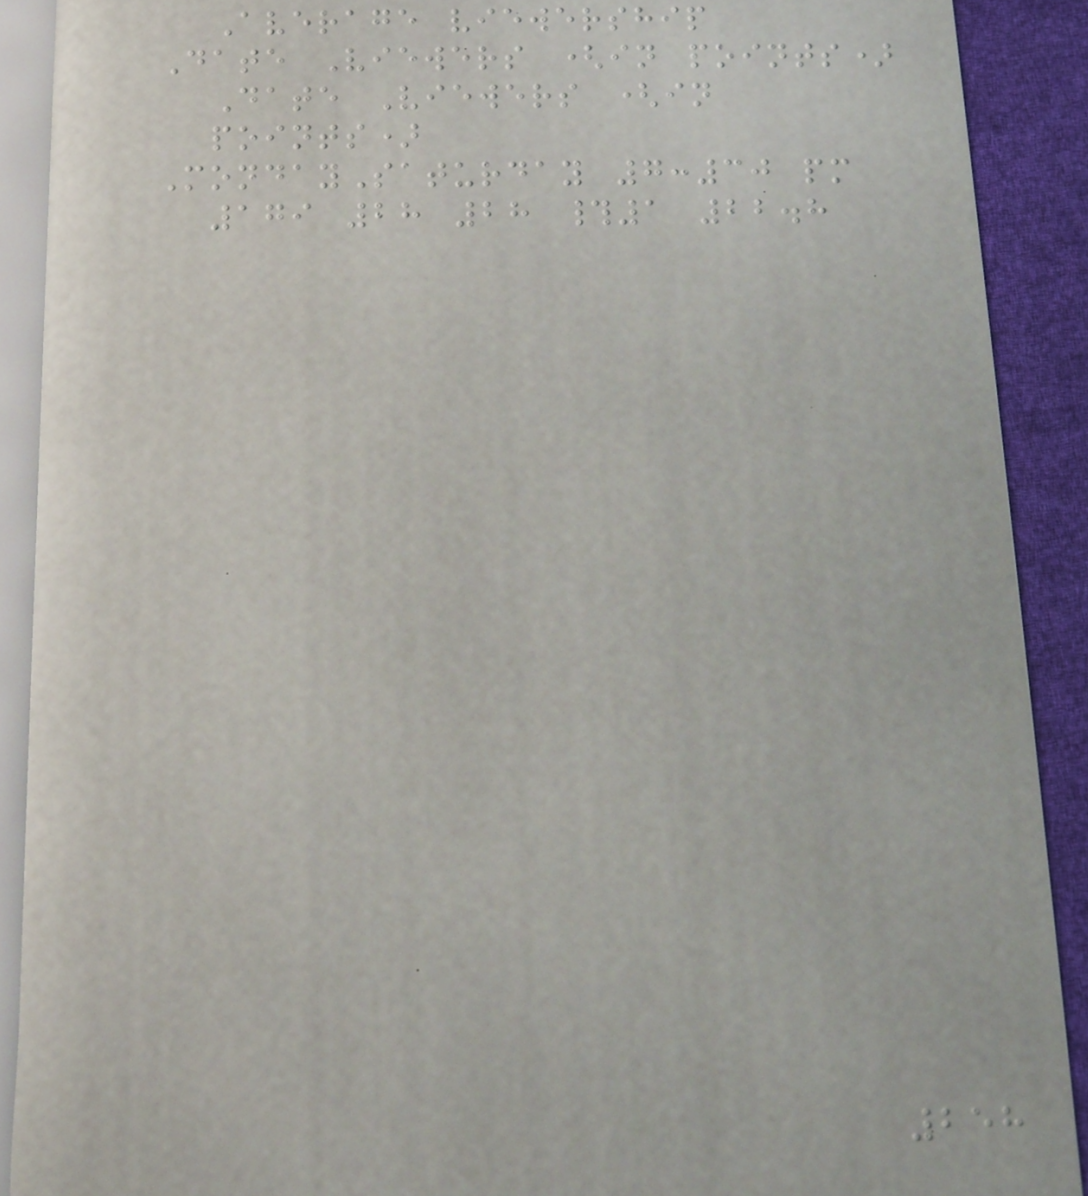Average viewership
Date Viewers (in points)
Date Viewers (in
points)
MondaySaturday 7:30 pm
179 28 28 #1 22.8
258
